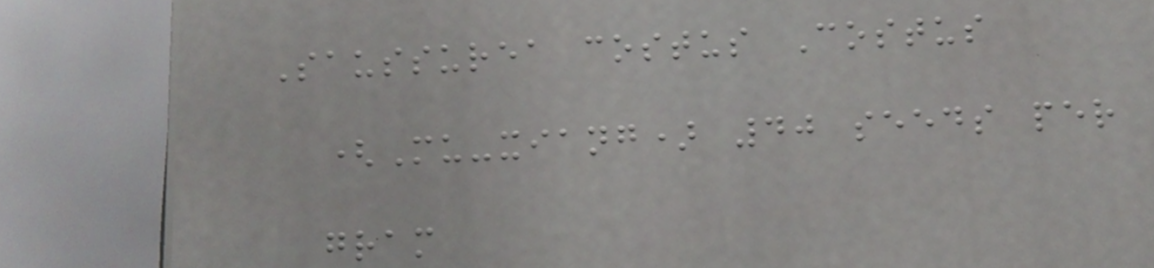Saussurea costus Costus
(Mu-xiang) 40 seeds per
gram
